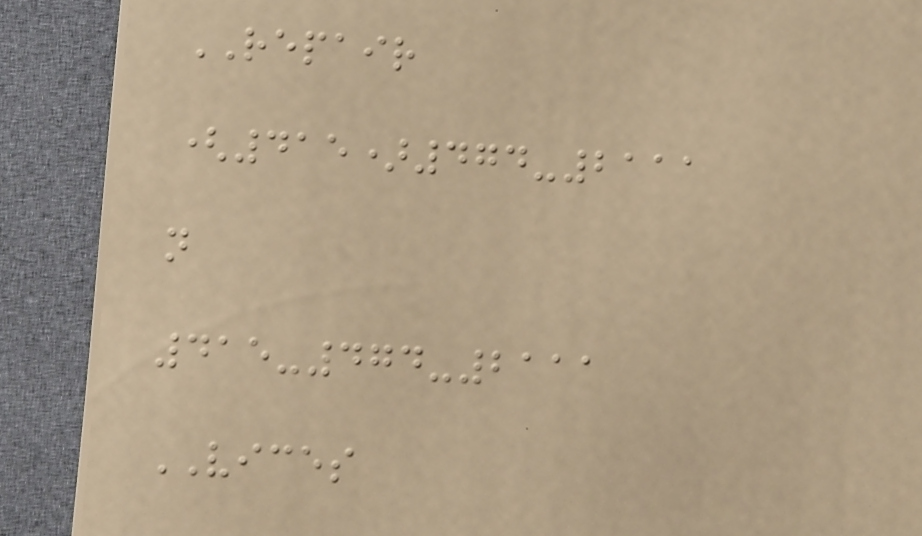REPAIR
(415)474-2111
n
415-474-2111
VICES
